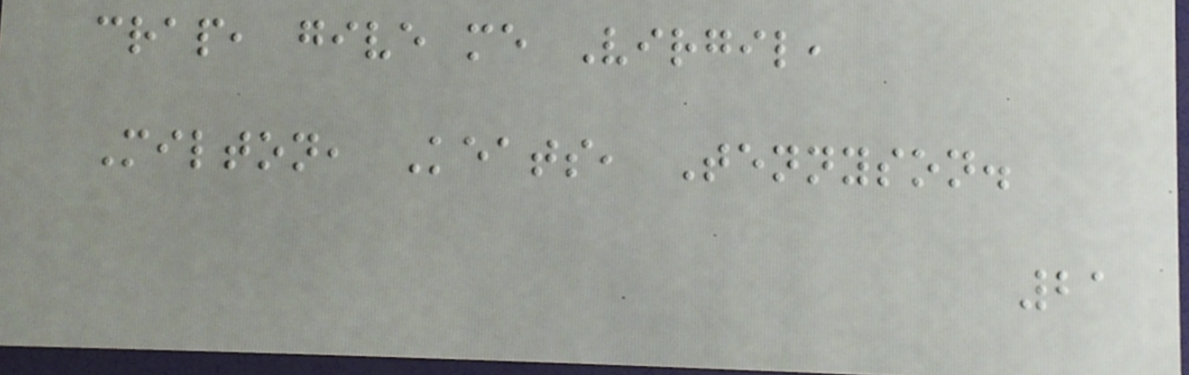crap, give me Virgil,
Milton, Keats, Tennyson.
21
